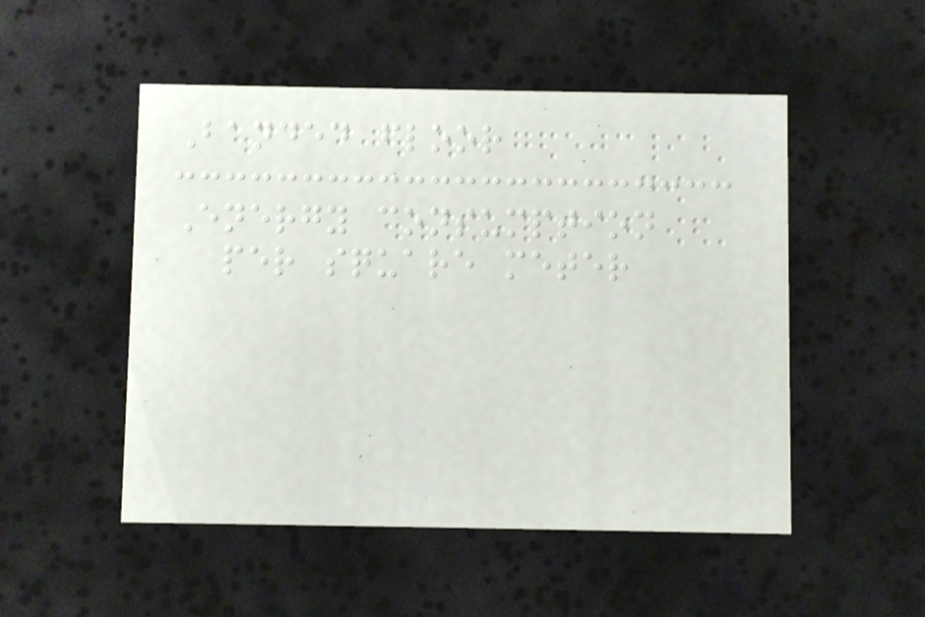Banded floor
Energy consumption
per square meter
